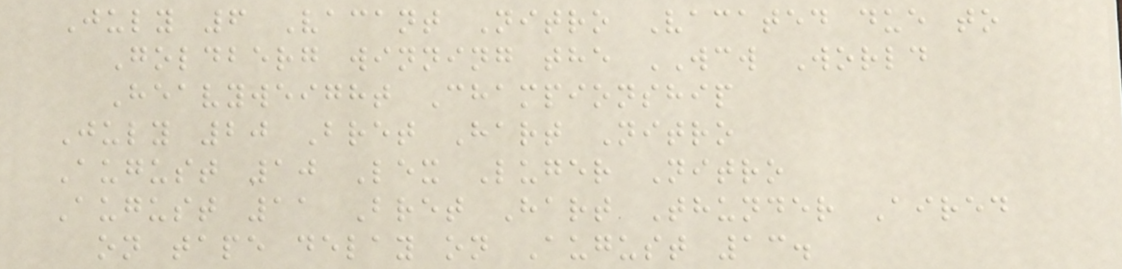July 6 Vacant Nitro Vacated due to
Goldberg winning the WCW World
Heavyweight Championship
July 20 Bret Hart Nitro
August 10 Lex Luger Nitro
August 11 Bret Hart Thunder Aired
on tape delay on August 13.
